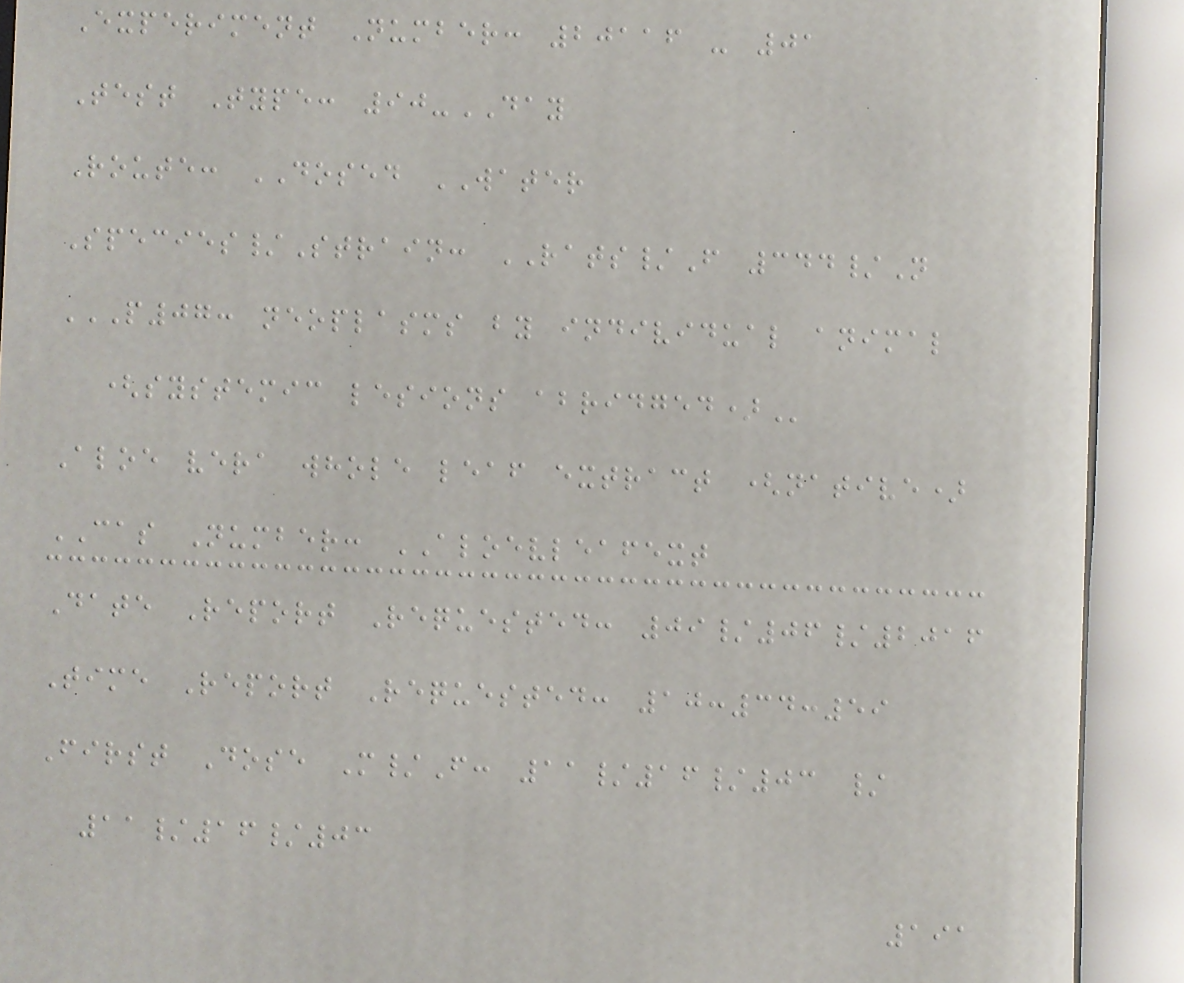Experiment Number: 20116 - 01
Test Type: 90-DAY
Route: DOSED WATER
Species/Strain: RATS/F 344/N
P07: NEOPLASMS BY INDIVIDUAL ANIMAL
(SYSTEMIC LESIONS ABRIDGED)
Aloe vera whole leaf extract (native)
CAS Number: ALOEVLEAFEXT
Date Report Requested: 09/06/2016
Time Report Requested: 10:34:59
First Dose M/F: 11/16/03 /
11/16/03
191
